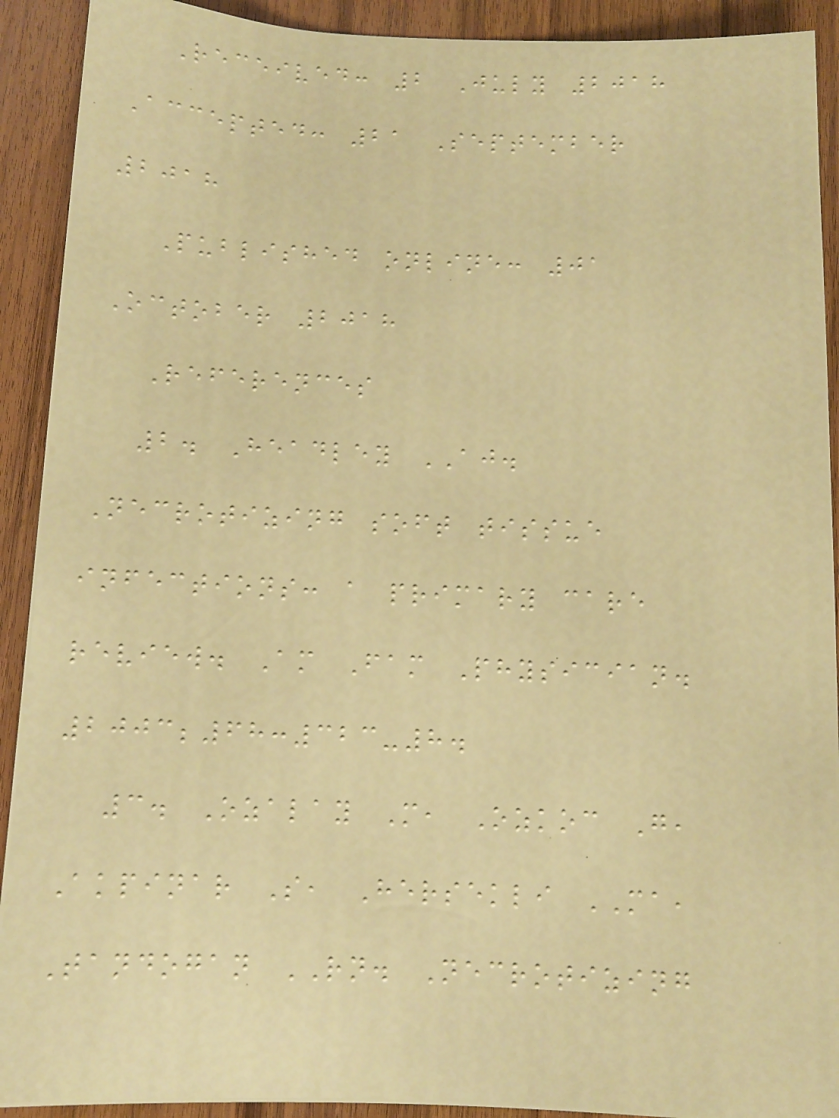Received: 2 July 2018
Accepted: 21 September
2018
Published online: 01
October 2018
References
2. Headley AJ.
Necrotizing soft tissue
infections: a primary care
review. Am Fam Physician.
2003;68:323-8.
3. Ozalay M, Ozkoc G,
Akpinar S, Hersekli MA,
Tandogan RN. Necrotizing
